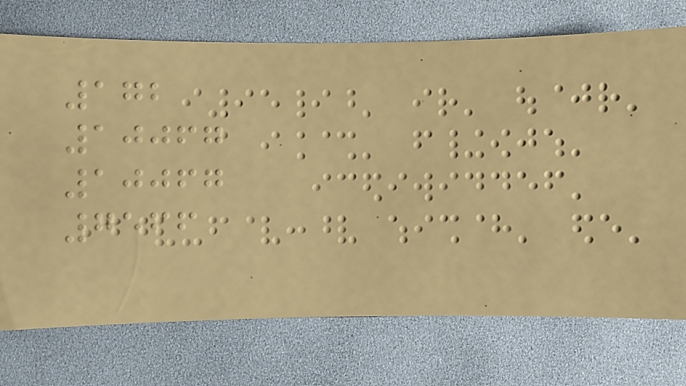172
10067
10067
7566
